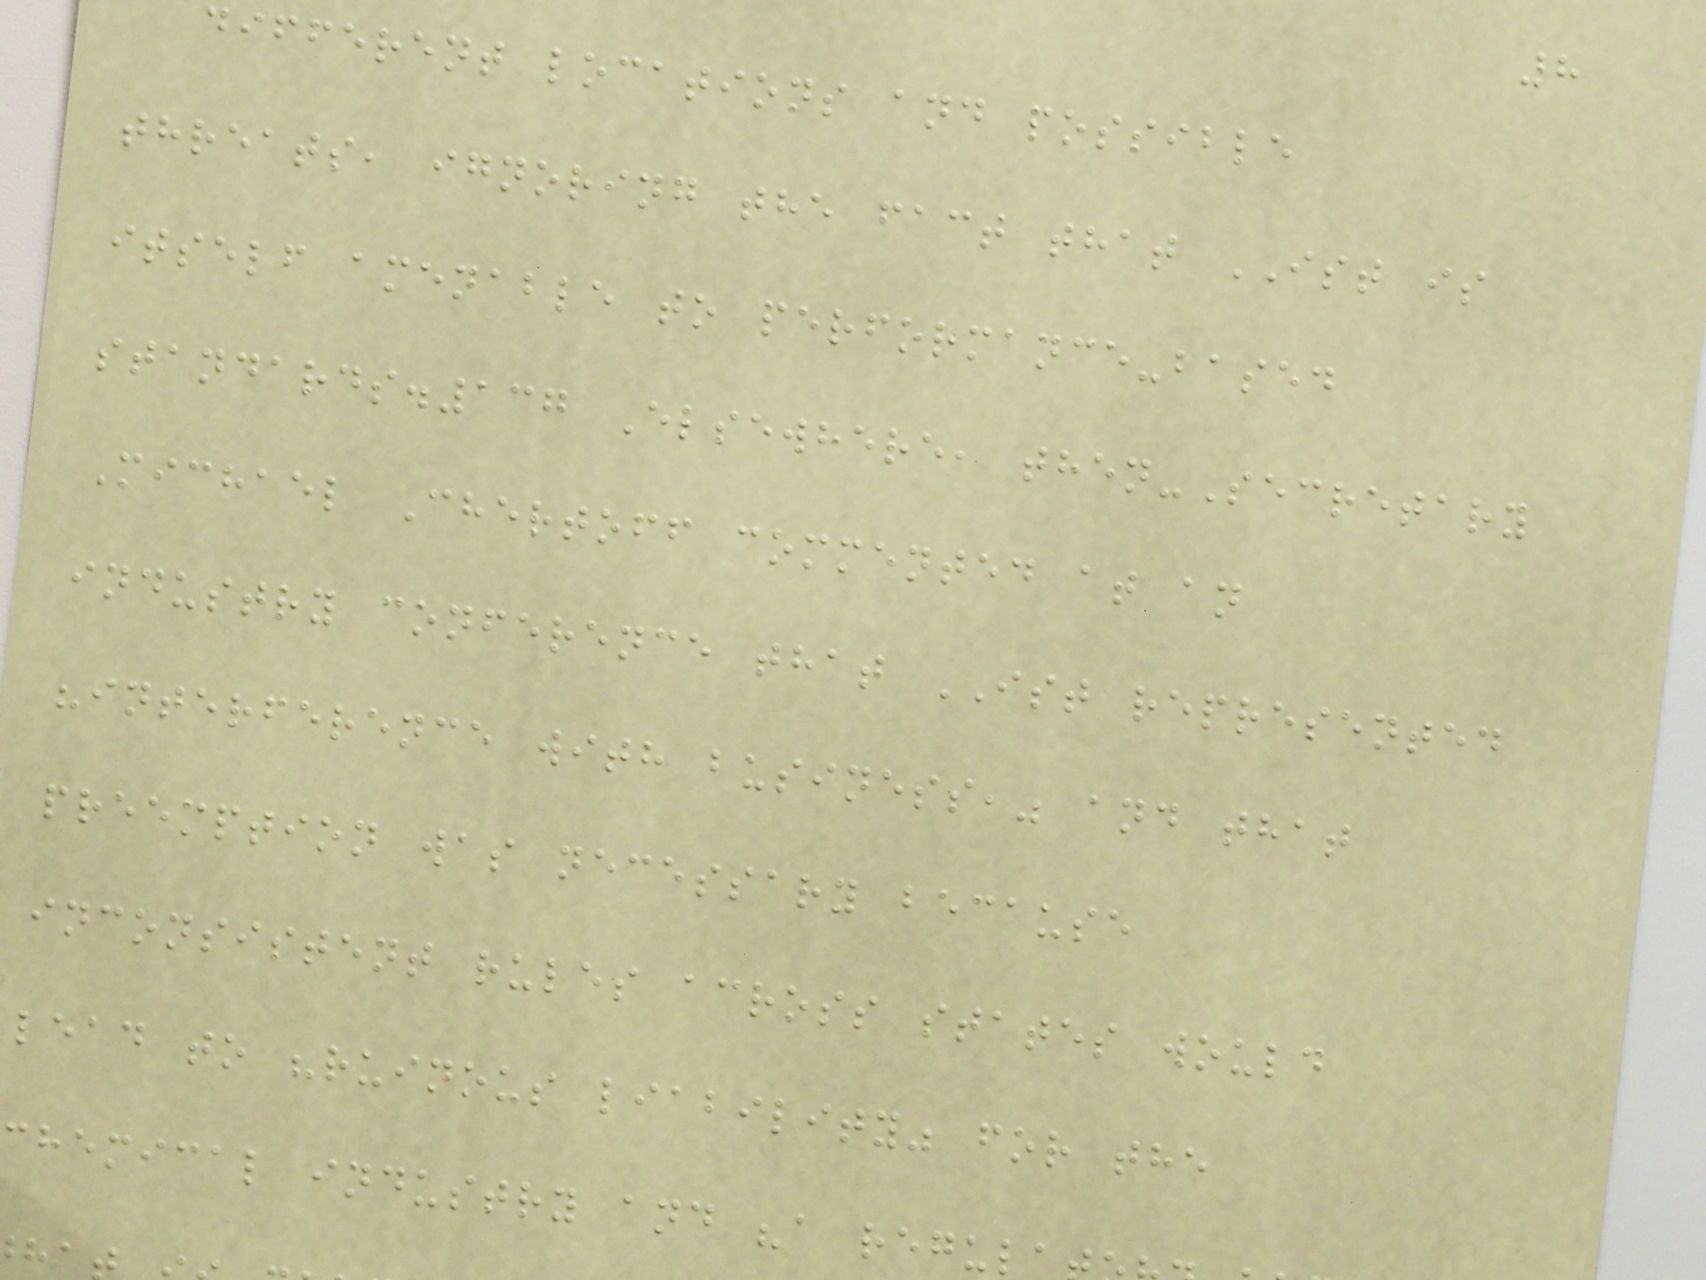8
different locations and possible
threats, ignoring the fact that IST is
itself amenable to performance-based
standards.137 Elsewhere, then-Secretary
Michael Chertoff commented at an
industry conference that IST represented
"interference with business," and that
preemption was necessary because
inconsistent rules across states would
lead to "ruinous liability" for the
chemical industry and "a regul
